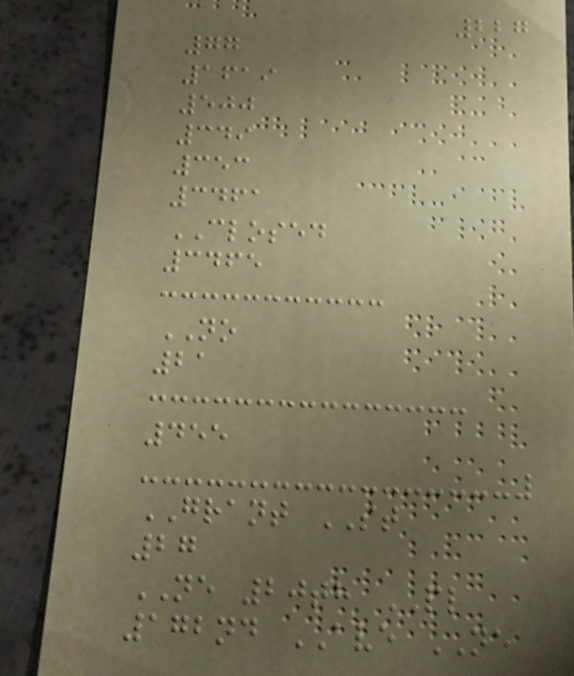227
77
1619
500
349
353
3461
CLOSED
3465
NO
21
455
GRANT ST
27
NE 20th PL
172nd AVE NE
